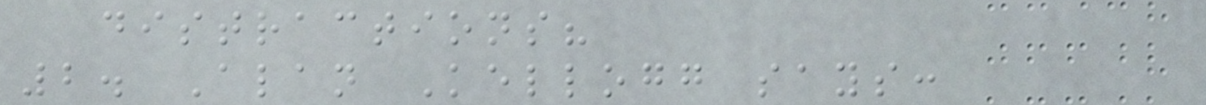distractions?
2. Alan Kellogg says:
